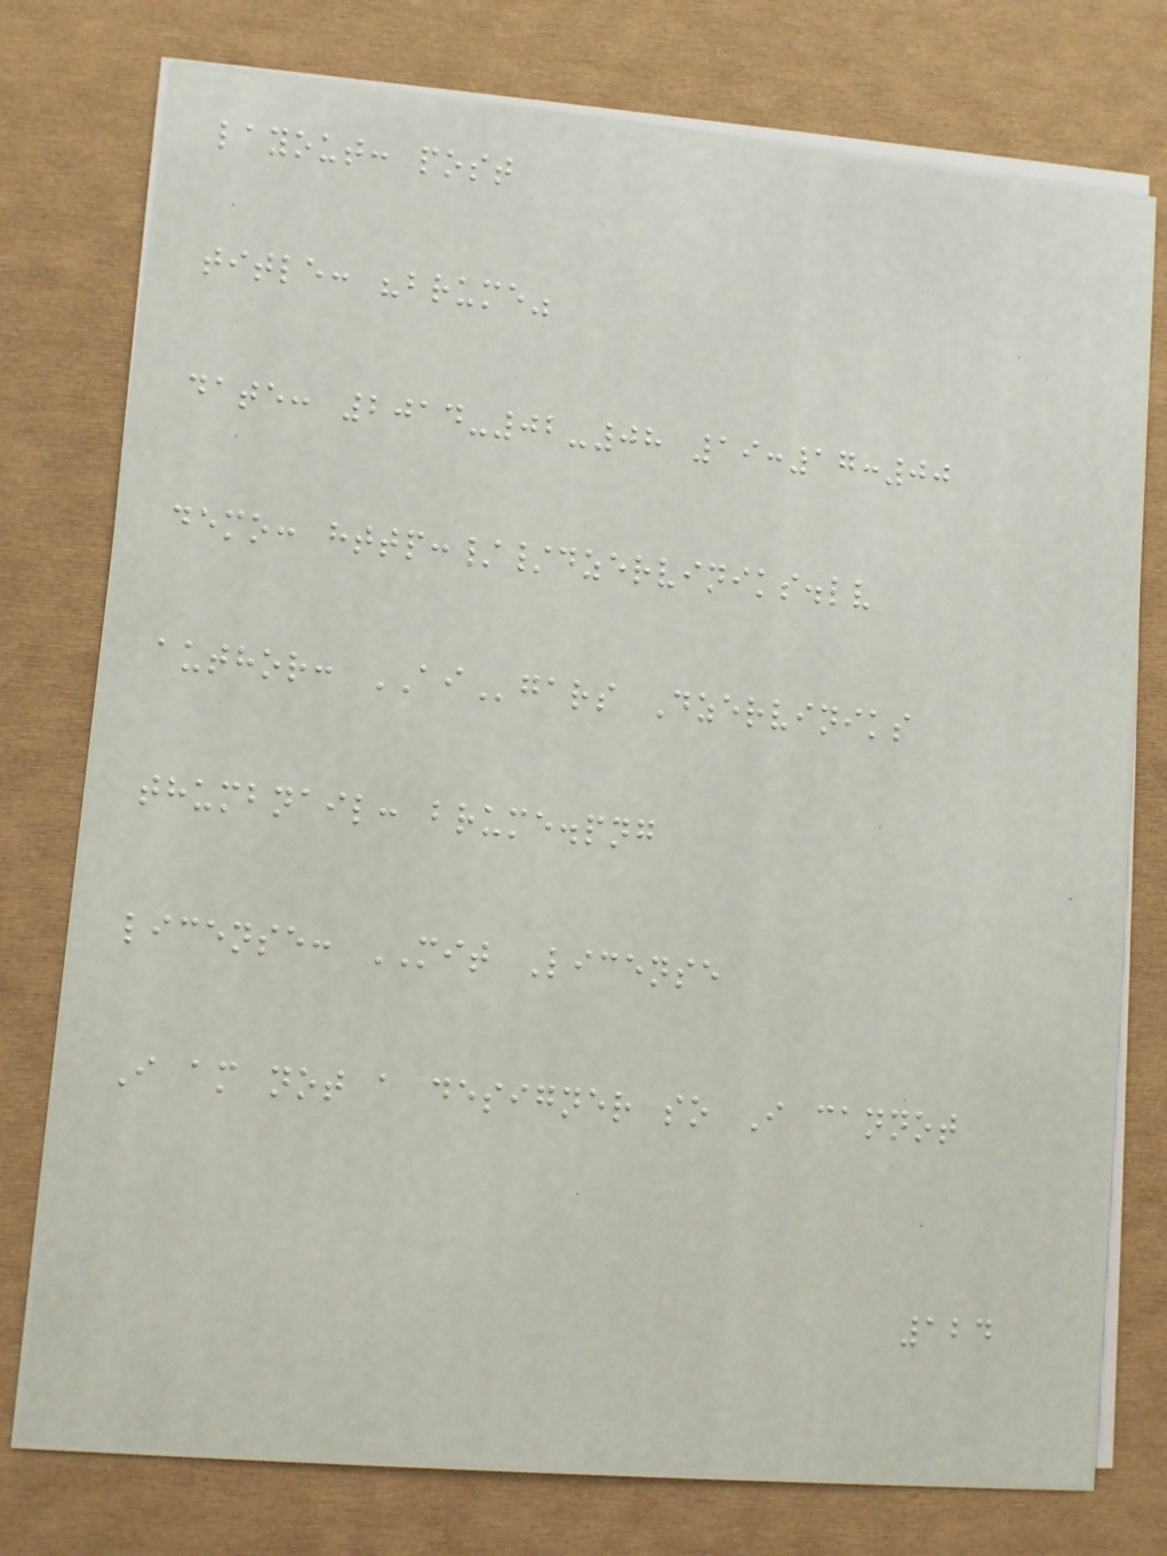layout: post
title: "brume"
date: 2014-02-08 19:17:00
demo: http://dzerviniks.lv
author: AIgars Dzerviniks
thumbnail: brume.png
license: MIT License
I am not a designer so I cannot
124
